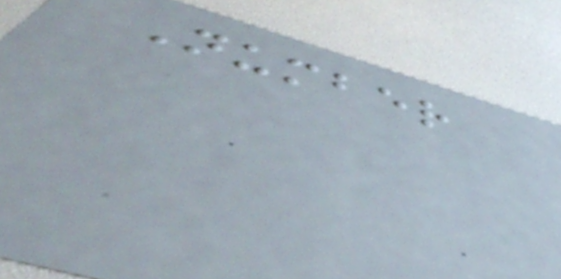Number
